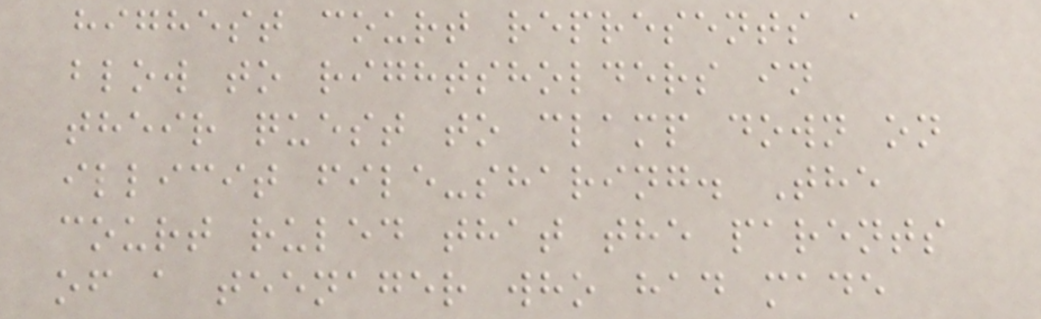highest court represents a
blow to rightsholders in
their quest to clamp down on
illicit file-sharing. The
court ruled that the parents
of a teenager who had made
